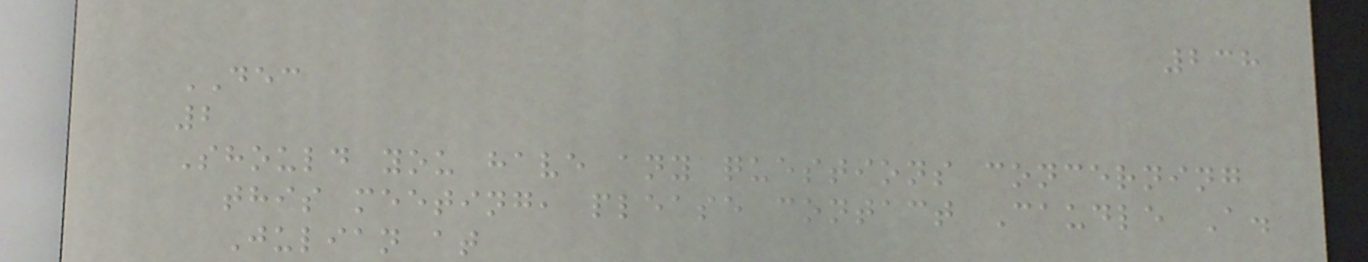238
DEC
2
Should you have any questions concerning
this meeting, please contact Caudle A.
Julian at
